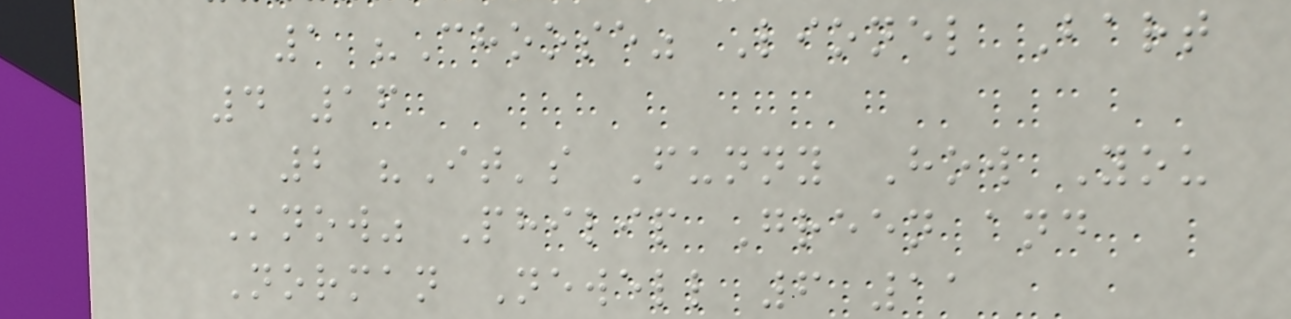1 "Choose" Lionel Bart
4 16
2 "It's Funny How You
Know" Philip Green and
Norman Newell 6 11
